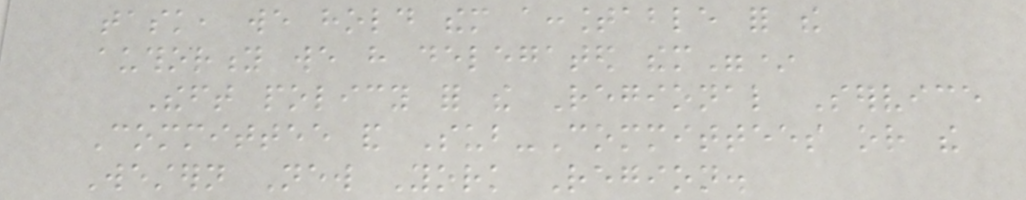task, we hold them accountable for the
authority we have delegated them"*
Theft policy for the Regional Service
Committee and Sub-Committees or the
Western New York Region.
